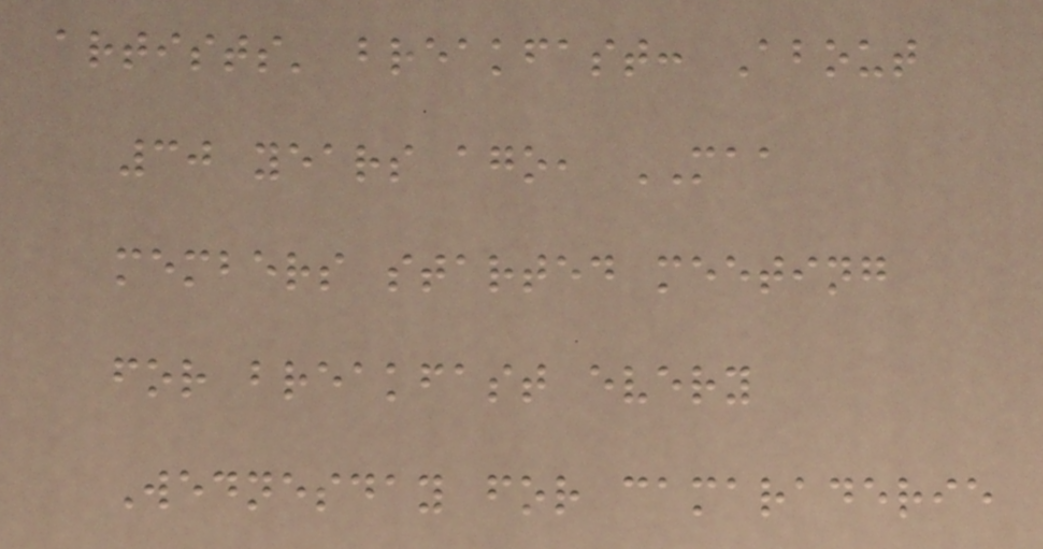artists' breakfast: About
30 years ago, MAA
members started meeting
for breakfast every
Wednesday for camaraderie
